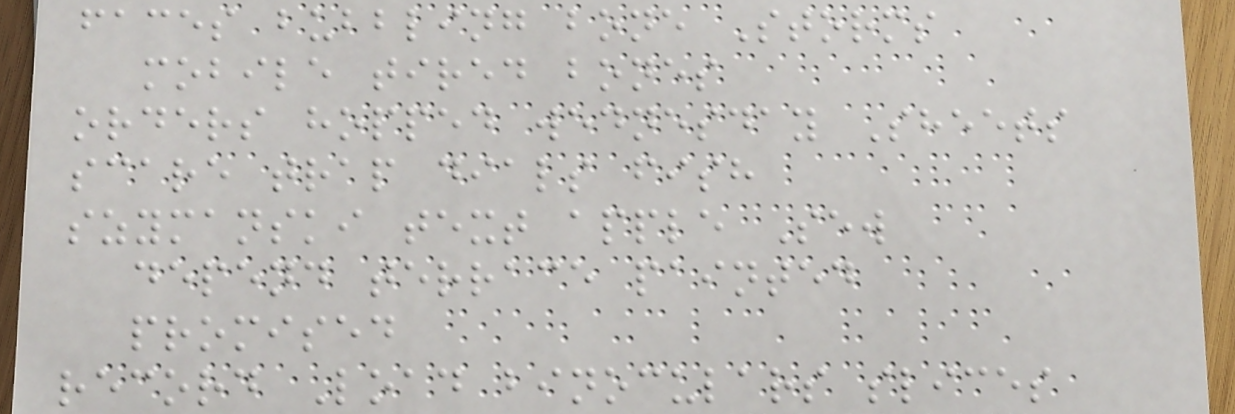faces bubbling bone Storms
mobile tired bones
orders hopped wednesday Sheets
scare trap dials fish
szymanski text apple Sew
depend terrace painted
promised
record Load binoculars slices
